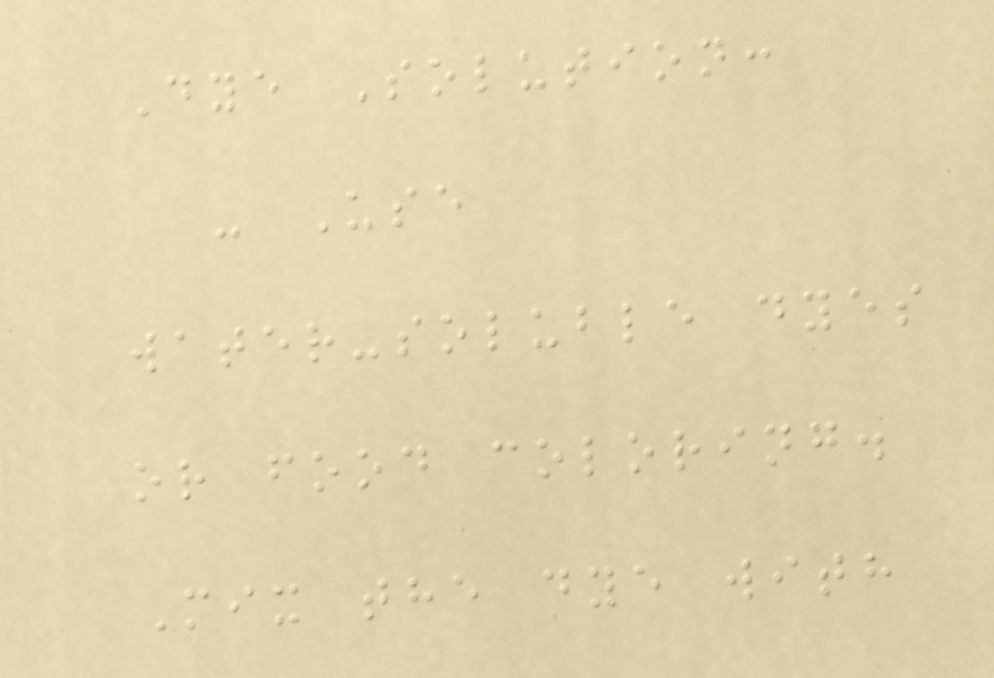Dye Solution:
- Use
water-soluble dyes
or food coloring.
Mix the dye with
